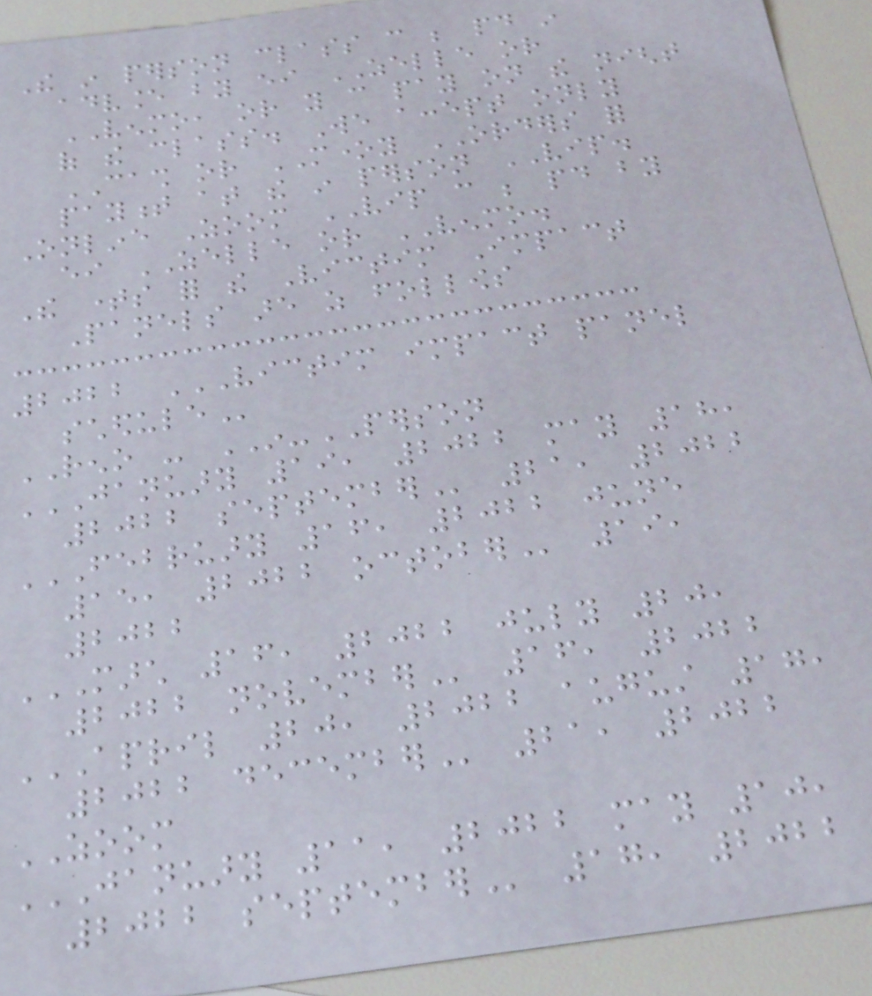The in person class can be paid in
advance by either ZELLE or
VENMO, or you can pay on the night
of the class. We accept only
CASH or MONEY ORDERS for
payment at the in person VIP.
Online Zoom VIP can be paid by
either ZELLE or VENMO.
The times for the Victim Impact
Panels are as follows
2022 VICTIM IMPACT PANEL
SCHEDULE
RENO - IN-PERSON
JANUARY 19, 2022 MAY 18,
2022 SEPTEMBER 21, 2022
FEBRUARY 16, 2022 JUNE
15, 2022 OCTOBER 19,
2022
MARCH 16, 2022 JULY 20,
2022 NOVEMBER 16, 2022
APRIL 20, 2022 AUGUST 17,
2022 DECEMBER 21, 2022
ZOOM
JANUARY 11, 2022 MAY 10,
2022 SEPTEMBER 17, 2022
